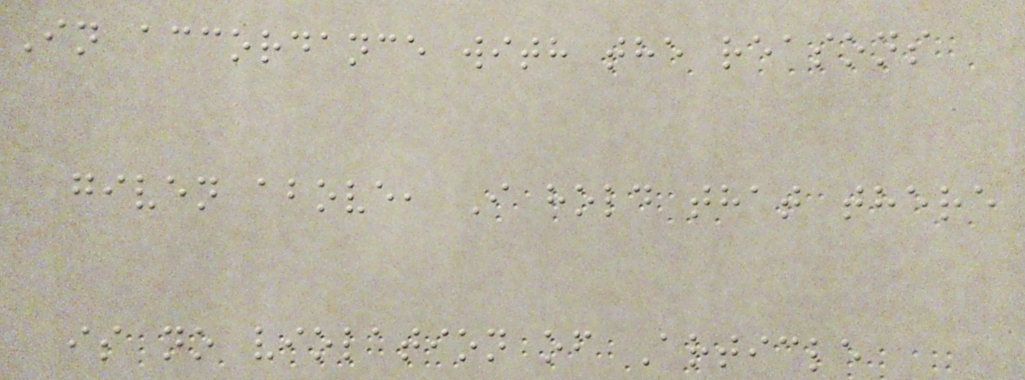In accordance with the reasons
given above, I hold that there
is no violation of Article
